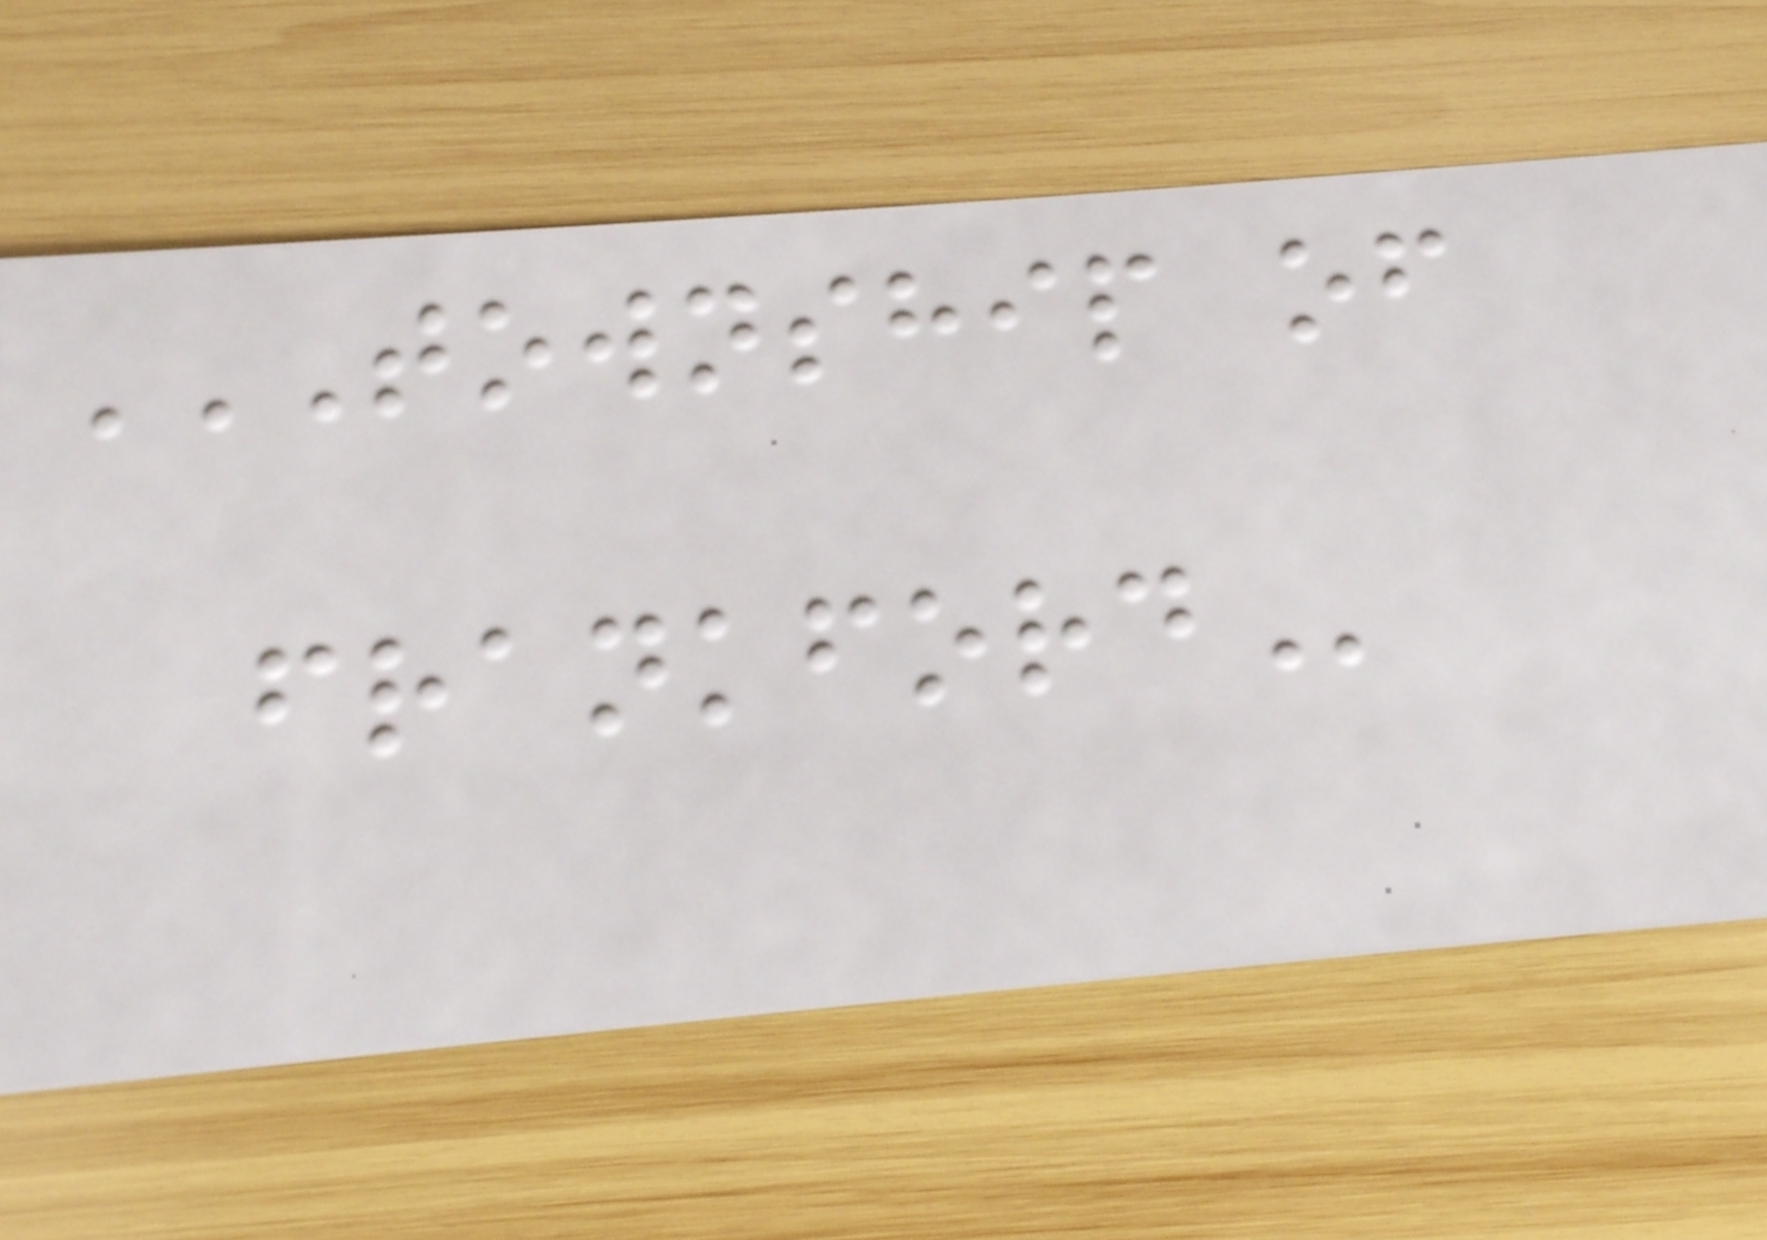TOWNSHIP OF
FRANKFORD
